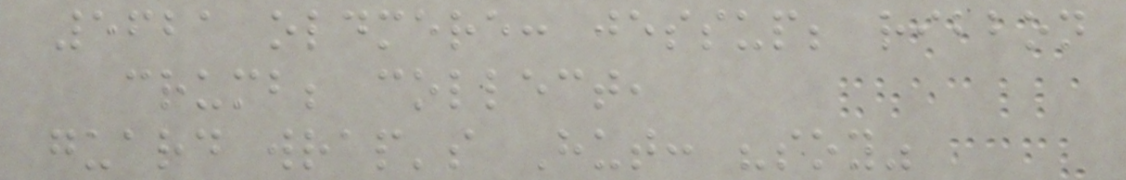5621 oldmere: jessup; ribbon
crumb; collect,
guard wrap's Hut: "soy"
